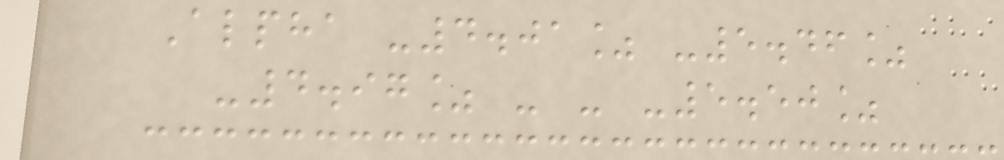Alpha -4.01% -5.46%
-4.97% - - -5.50%
